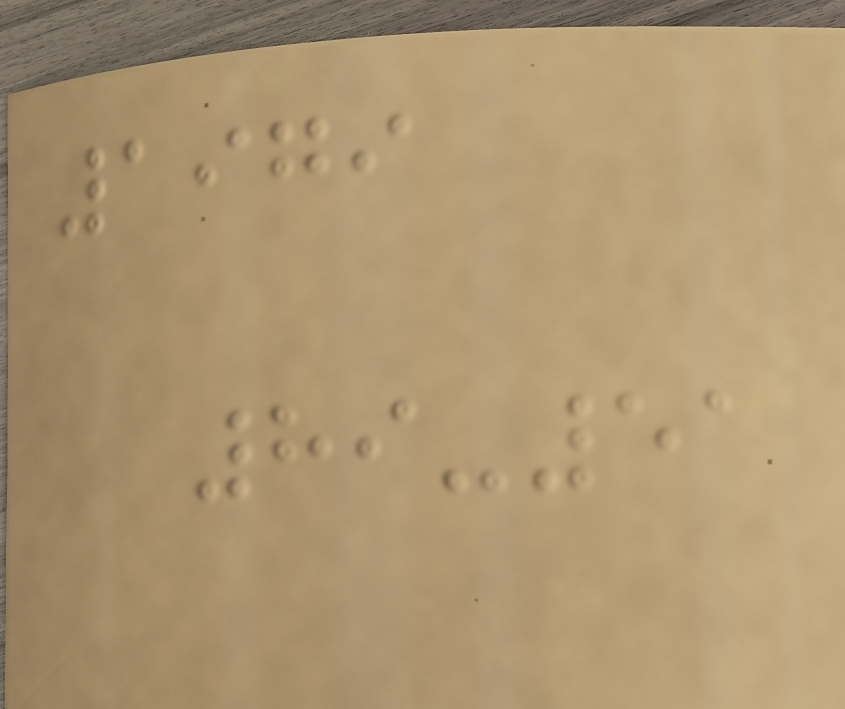1979
89-51
